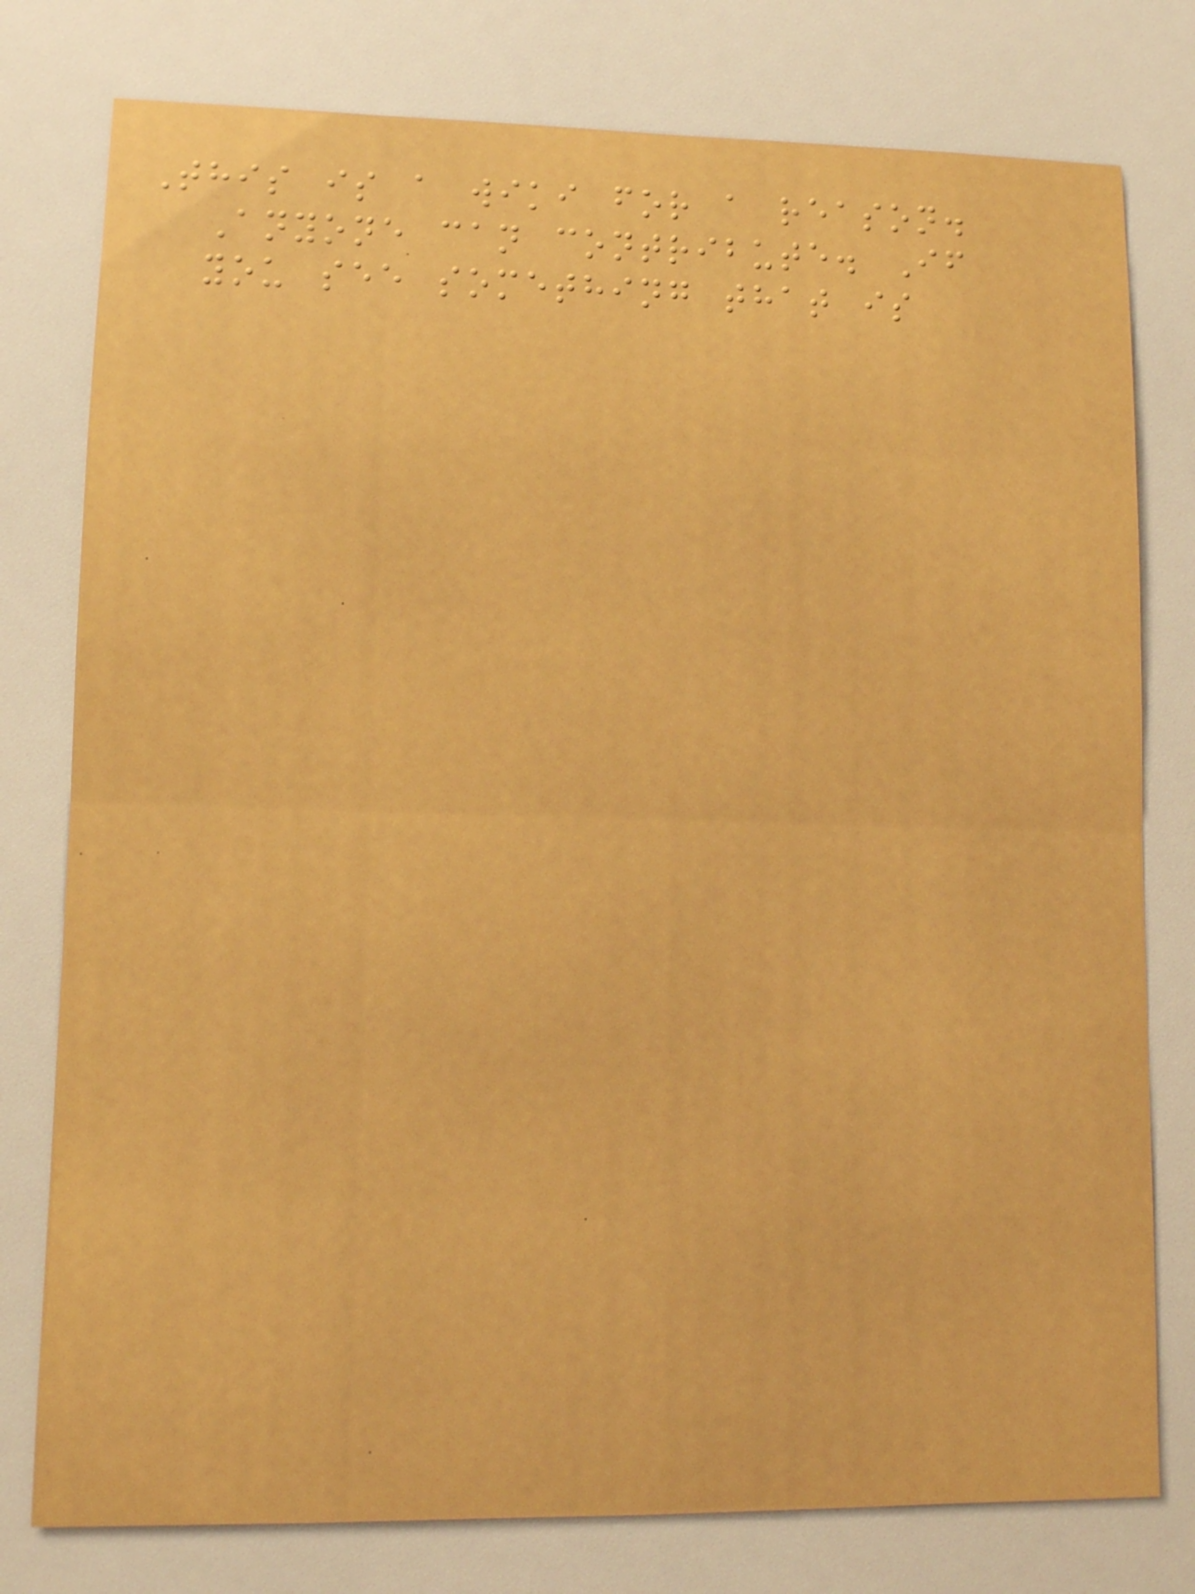This is a wiki for a reason.
Anyone can contribute. If
you see something that is
